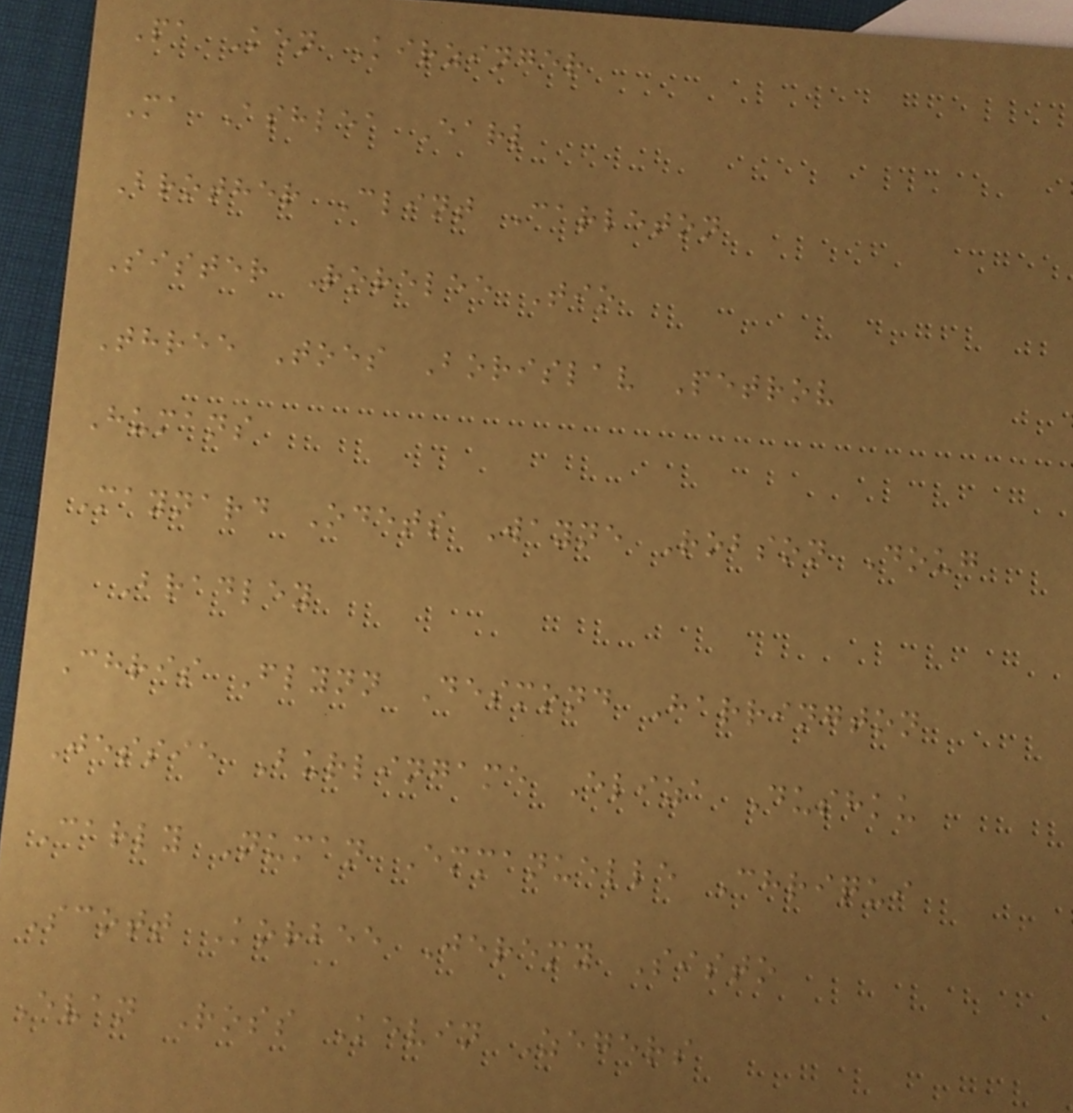Pa Ken Kirzinger
Ma Ashlea Earl
Brother Clint Carleton
Sister Rorelee Tio
Three Toes Borislav Petrov
Humans
Maynard Odets Wayne Robson Doug
Bradley
Chris Flynn Desmond Harrington
Jessie Burlingame Eliza Dushku
Carly Numan Emmanuelle Chriqui
Scott Korbee Jeremy Sisto
Evan Ross Kevin Zegers
